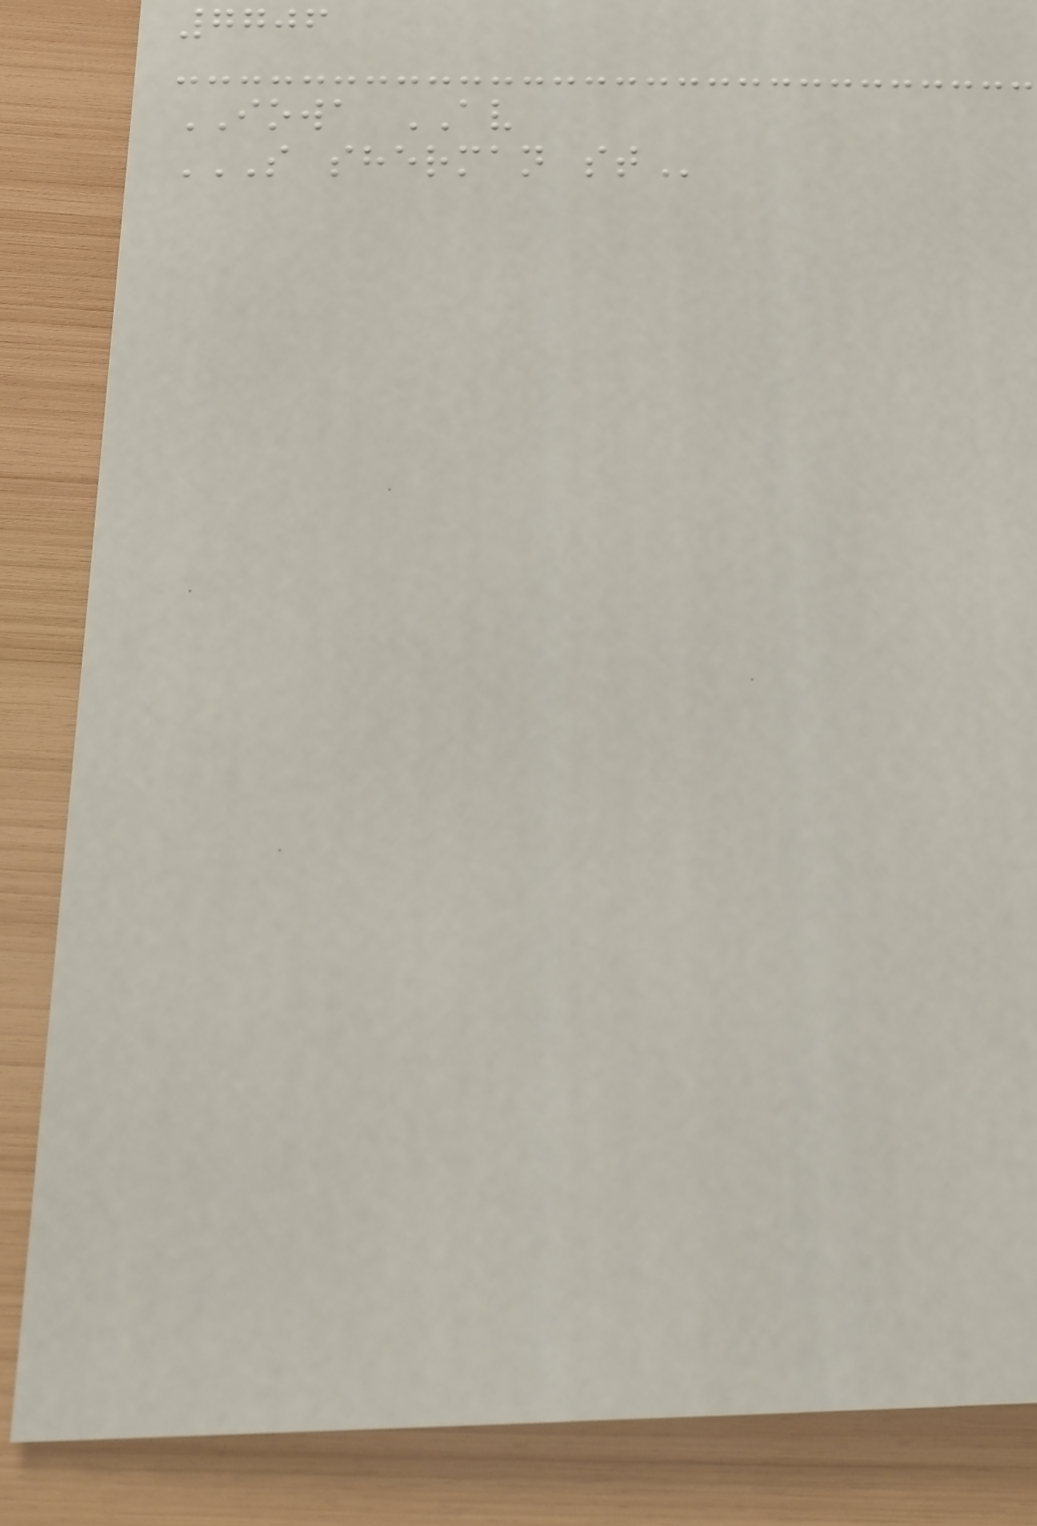7706
IOWA AV
S SHERMAN ST
